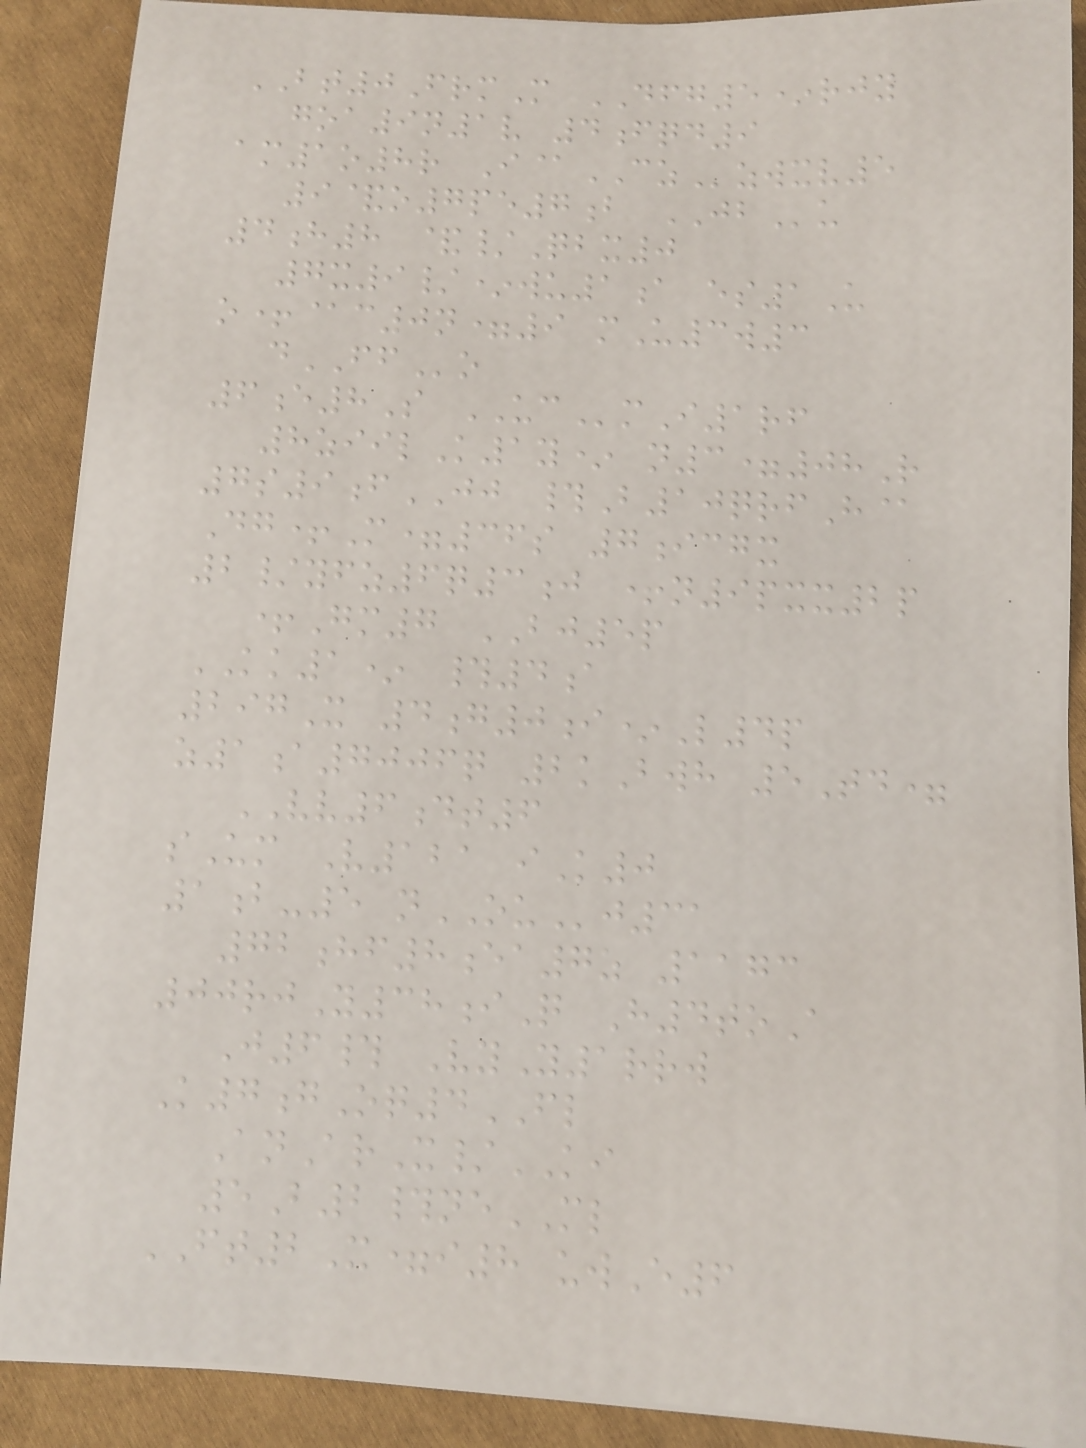BT0FrmM DFG5*rjy
goa9n1v 4fqd9
am1o8r I@CZzwxv5
9&o7pe7b JBu
4h8 &/Qbx0
7x9/*wu1a es1U
o+@c0n=9 mU3w3
dFFo
6e8S UCmI1rf
8ziilK1y* n3=08R
7s9fJJ #B10qrfH@
Dg+M=36s 7icgx
2/yfz6q3j +n9pxx2p
+Gm7 BJ5p
KK1* #4a
297X 4g0i*L4p
z1a7006q 2kBwh 5Td=
VV6dt6
sUm V121 iK0
1b-5 nOUj31
72hf8ea7z 1173
00rjY38iQ H4toA
J6# VyY1rrw
K7gOq4FL
AnArX/KI
5B2#neML
FT2X=i8 uwE6
